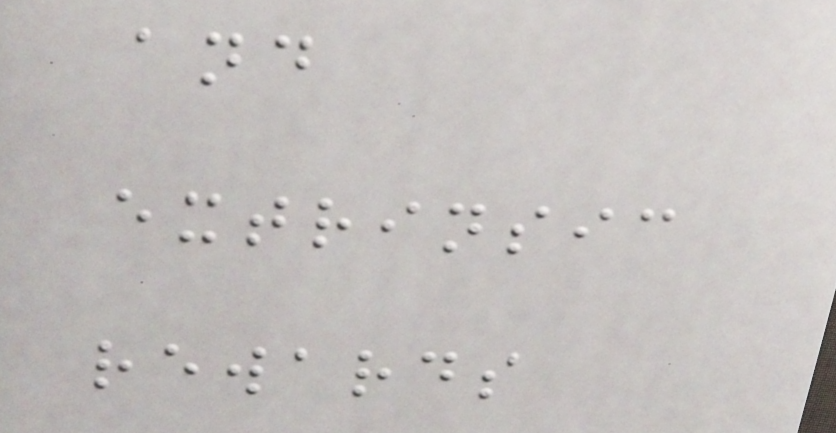and
extrinsic
rewards
